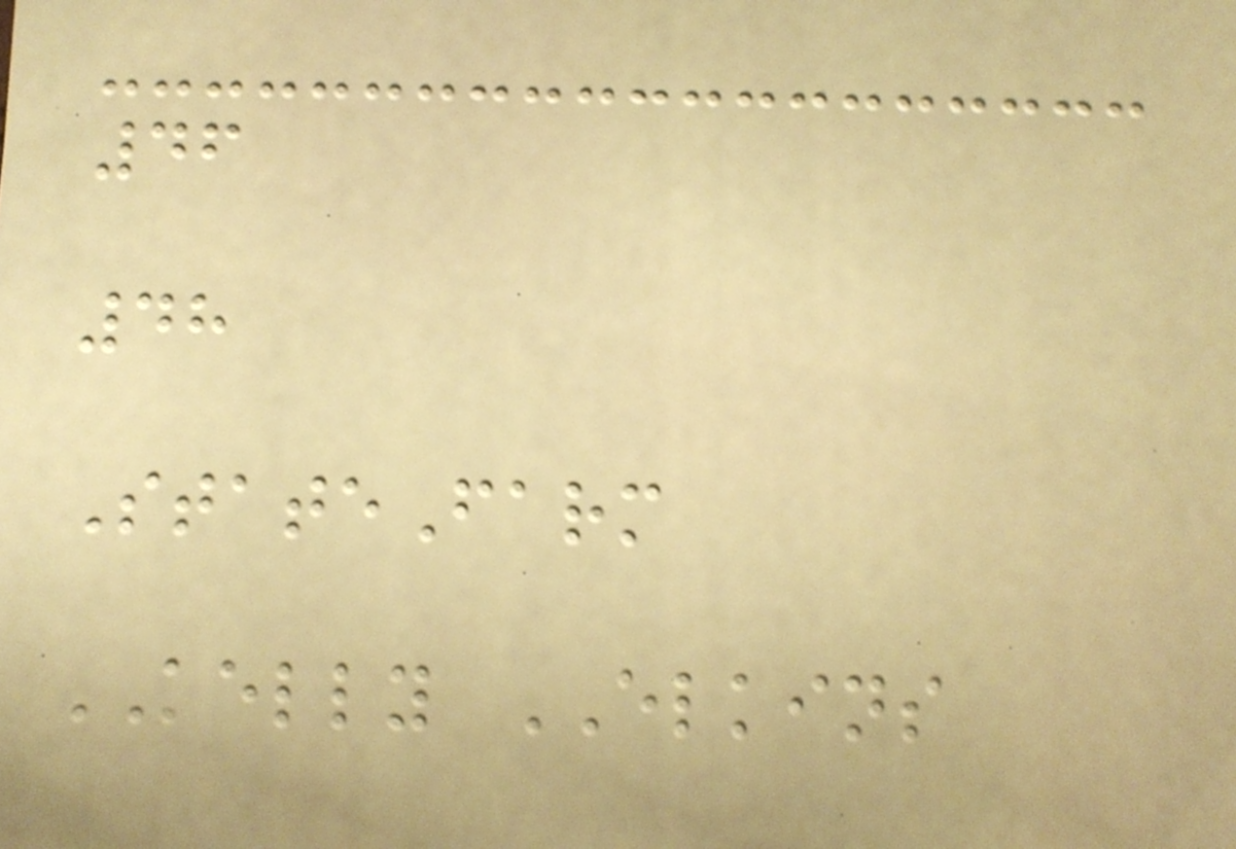46
48
StateFarm
KELLY ELKINS
